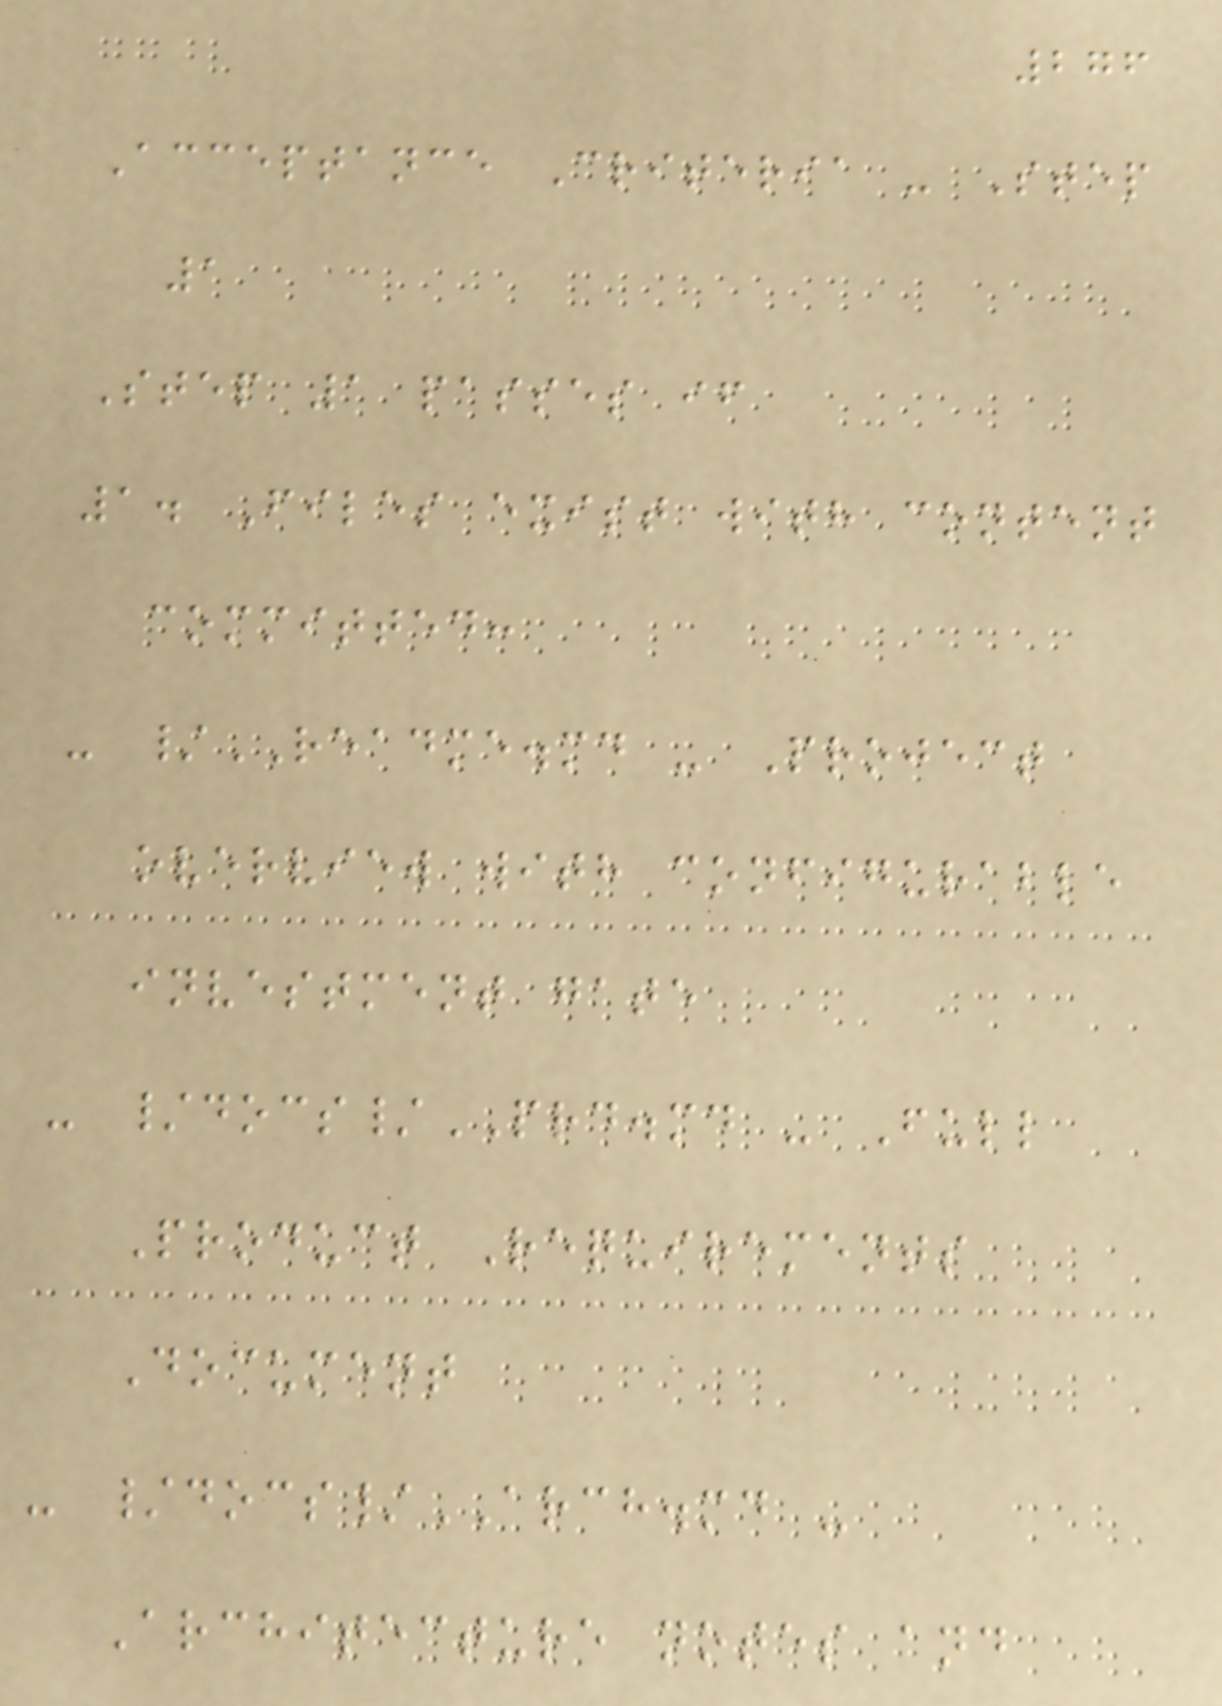276
Acceptance Criteria - Step
1
Step 1 passes if
1. Files exist with content
committed:
- /README.md - Project
overview with configurable
investment gate
- /docs/PRD.md - Full
Product Requirements
Document
- /docs/ARCH.md -
Architecture notes and
